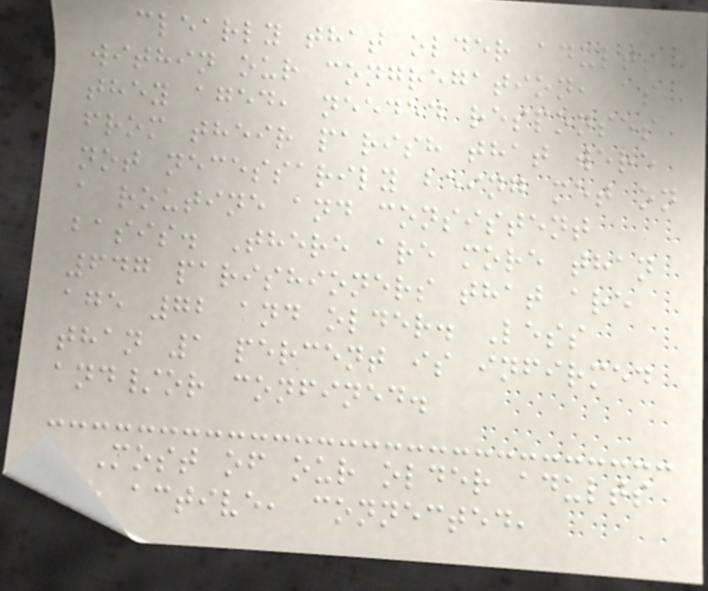clearly that older adults
within our congregation, as
they aged, needed responses
from their parish that were
not necessarily being met on
a routine and consistent
basis. There are more than
647 parishioners that are
age 72 and older. Less
than 1 percent is infirmed
and/or confined.
Most of our older adults
are active, connected,
